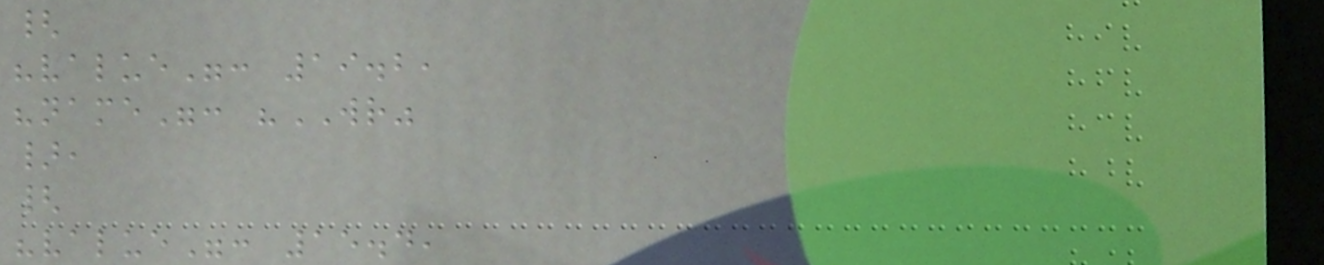{
"value": 19.2,
"name": "WR"
},
{
"value": 15.4,
